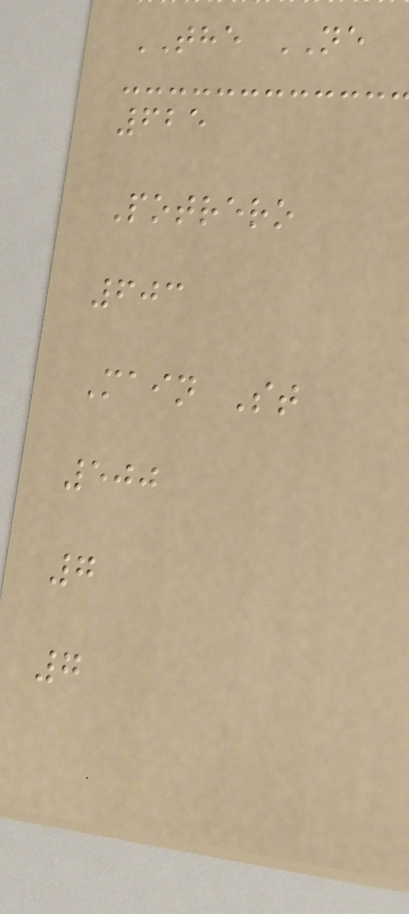THE NE
625
Potrero
603
Main St
500
7
7
